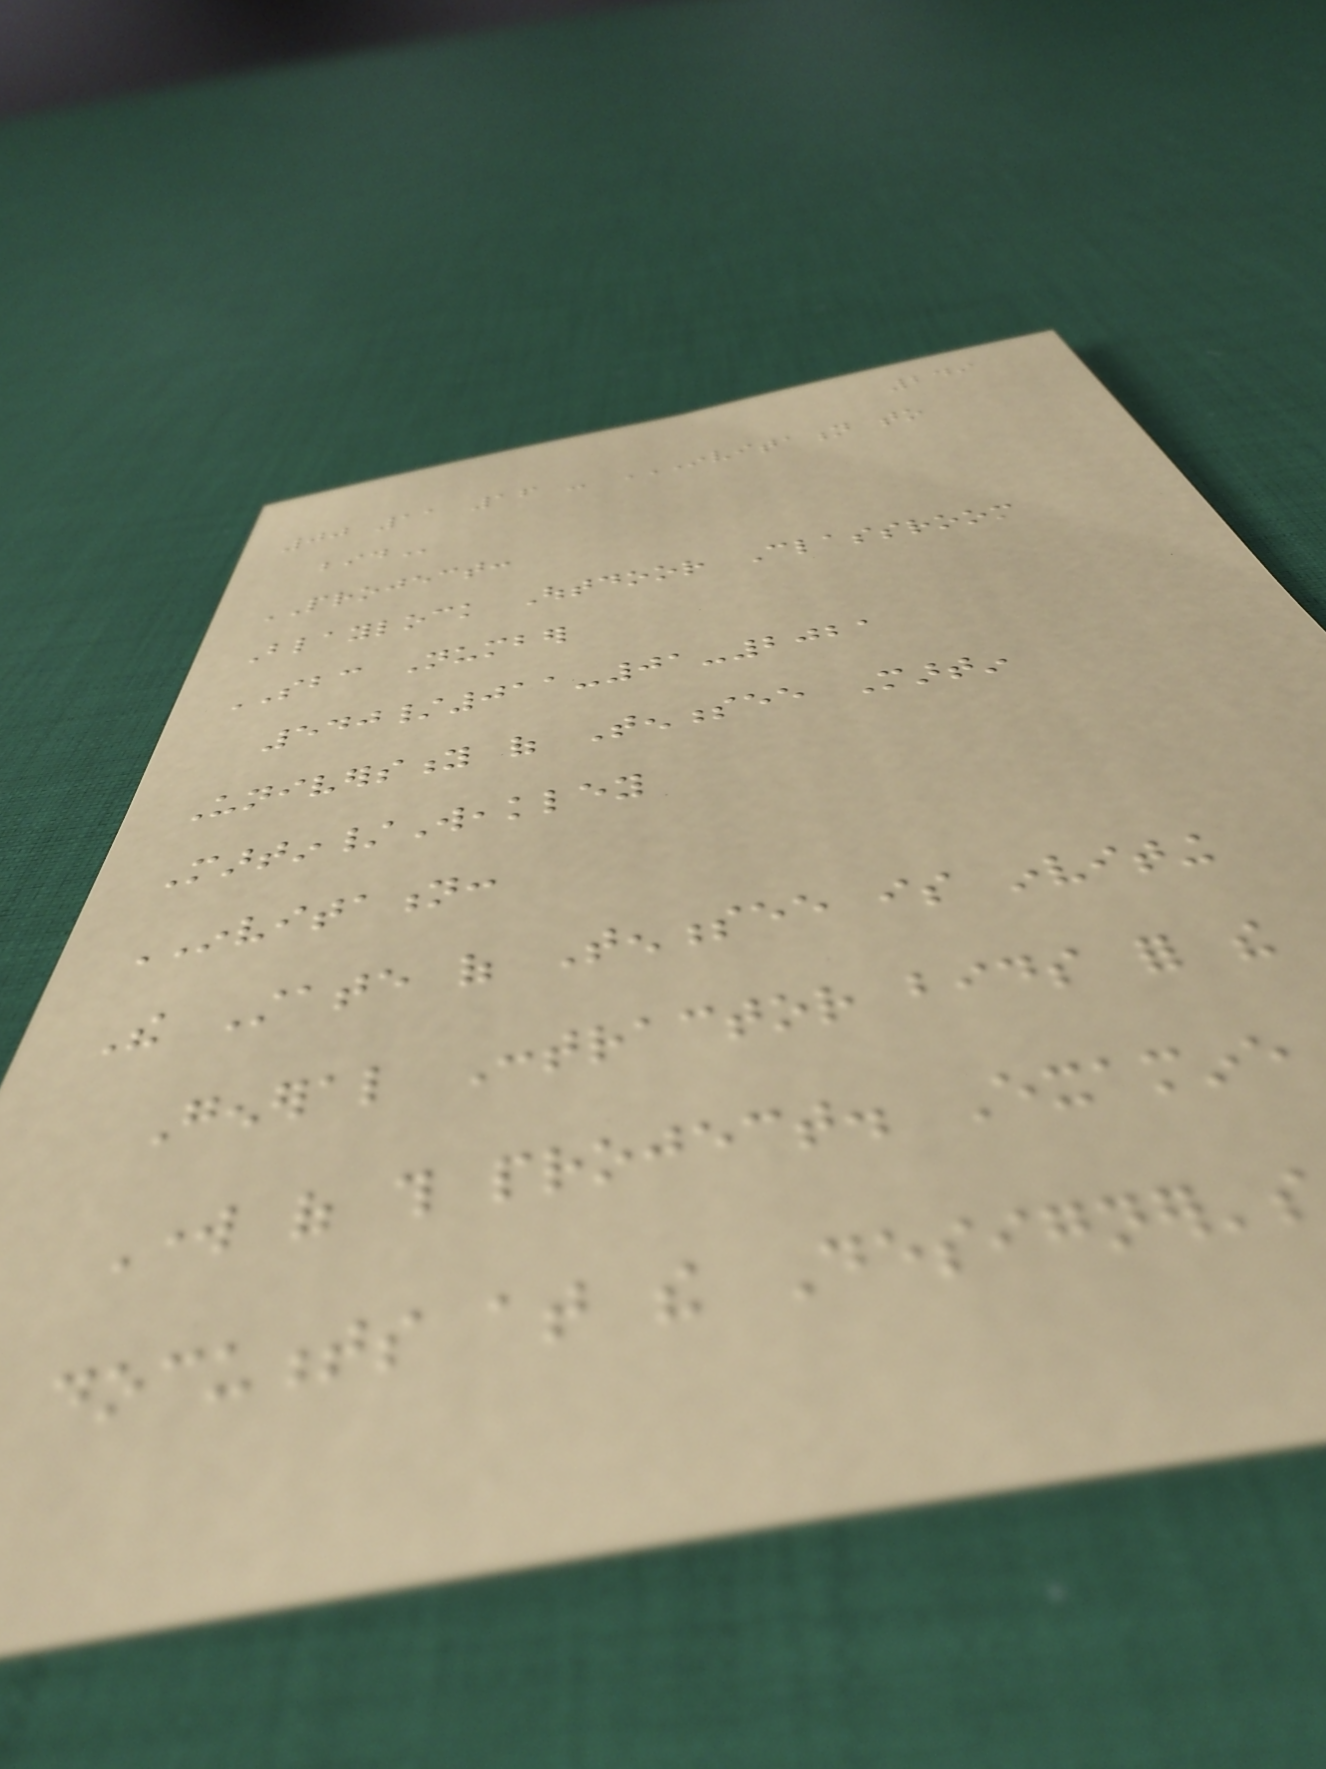249
00 11 16 - INVITATION TO
BID
PROJECT:
Blaylock Outdoor Classroom
SBC Number
540/011-01-2021
University of Tennessee Martin
Martin/Weakley
INVITATION:
The State of Tennessee is inviting
General Contractor bids for the
Work of this project. Examine
documents at the Designer's
